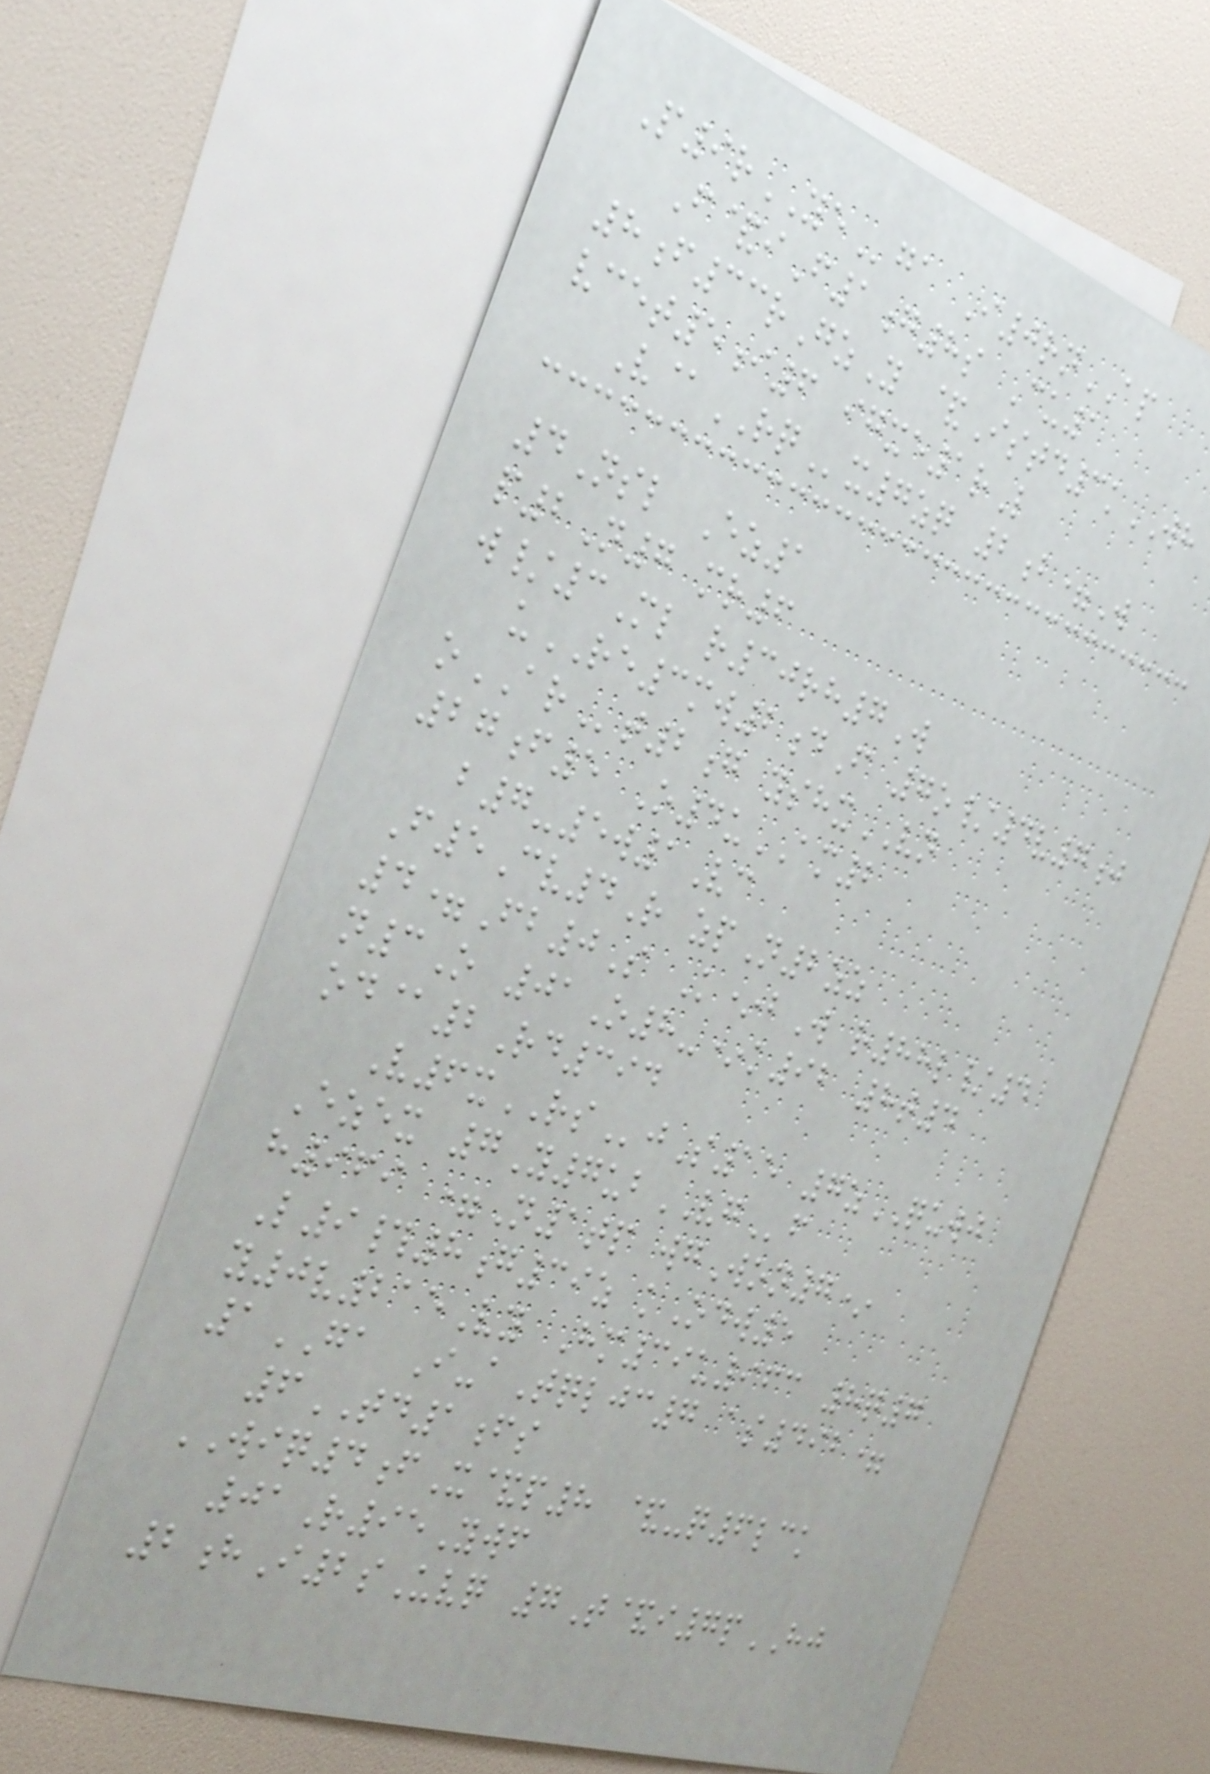P9rYEga I0rnAP
F&iF1g8s Cu1
8f33rGzY &Istd3kWH
vcet5i6 igxe1rL
V@RQx7zq 2b=W
4Nsl Ez1
p2N7 mr6
w/3Ml r30rh7W
uRE3mw2dF 7o/4v7j
oARt2g yshxVN
27f5 O4uAM2
b7-5w1Vc
F5Cv4R zpN2zz
4=Fb0S K*bW r88l/4
n3O 01O8-*k92 8t4
od@2Rd394
V6xRSjS15 7zQUWJ
Ezex 7Y7ubVGf
h969 =N1tp wgWon7*
L9#8g39z kOdw5
y0v215Vy Hm39u963 8q7
1GA I-aTqljc7 as492=
6TD1fs
WIQ4fX&p8 &-q6lck
01R95Ywf
2hI2sUvq 7T&i7pHJ
